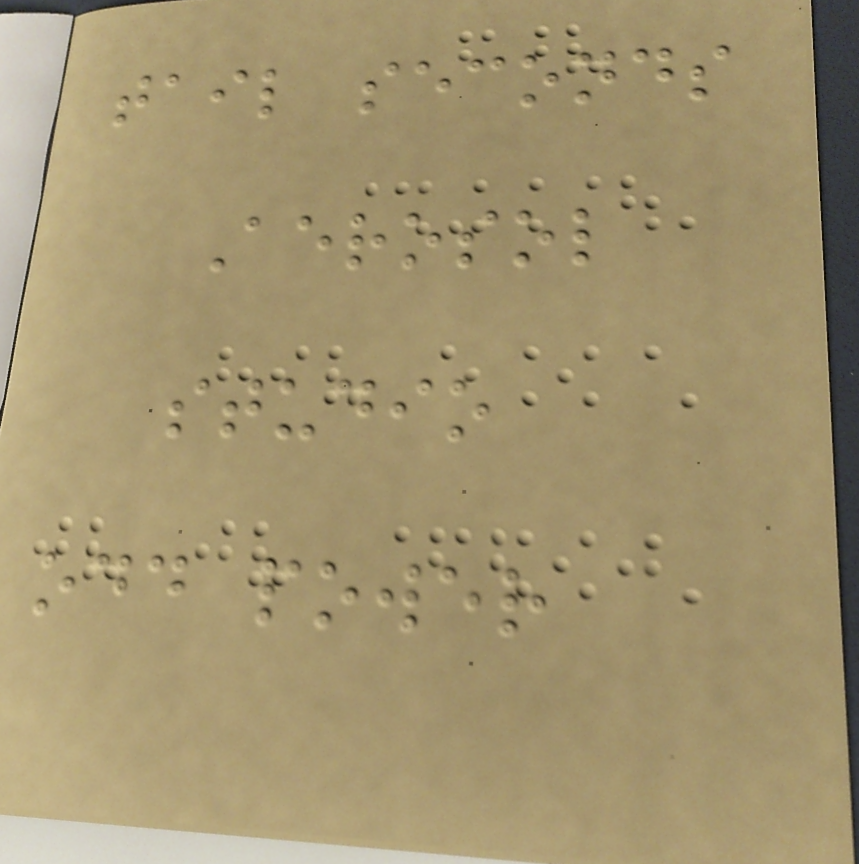tail seconds
Aerosol
studio
odd power
